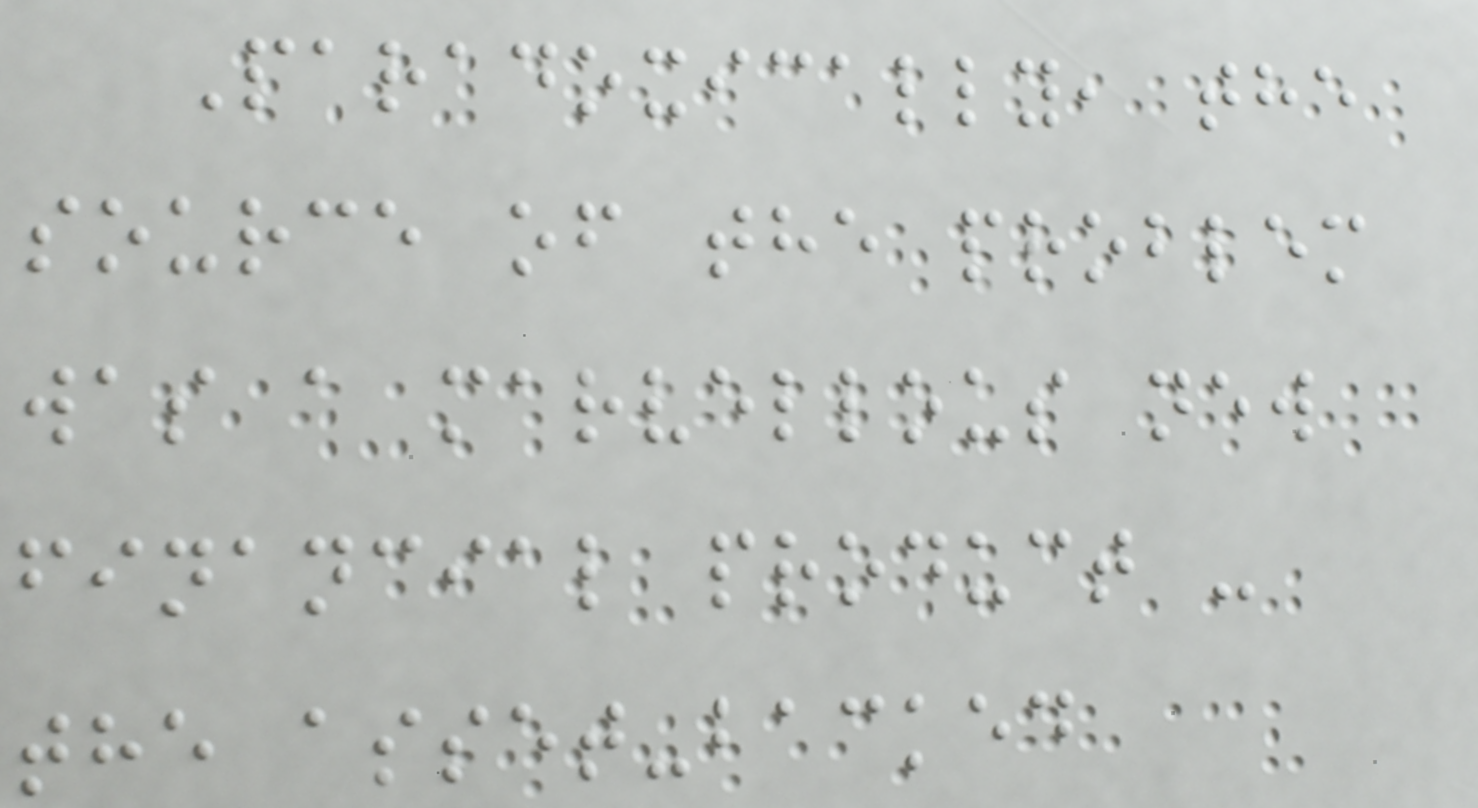Paradoxically, the
source of the problem
was a marvellous new
financial product -
the asset-backed
